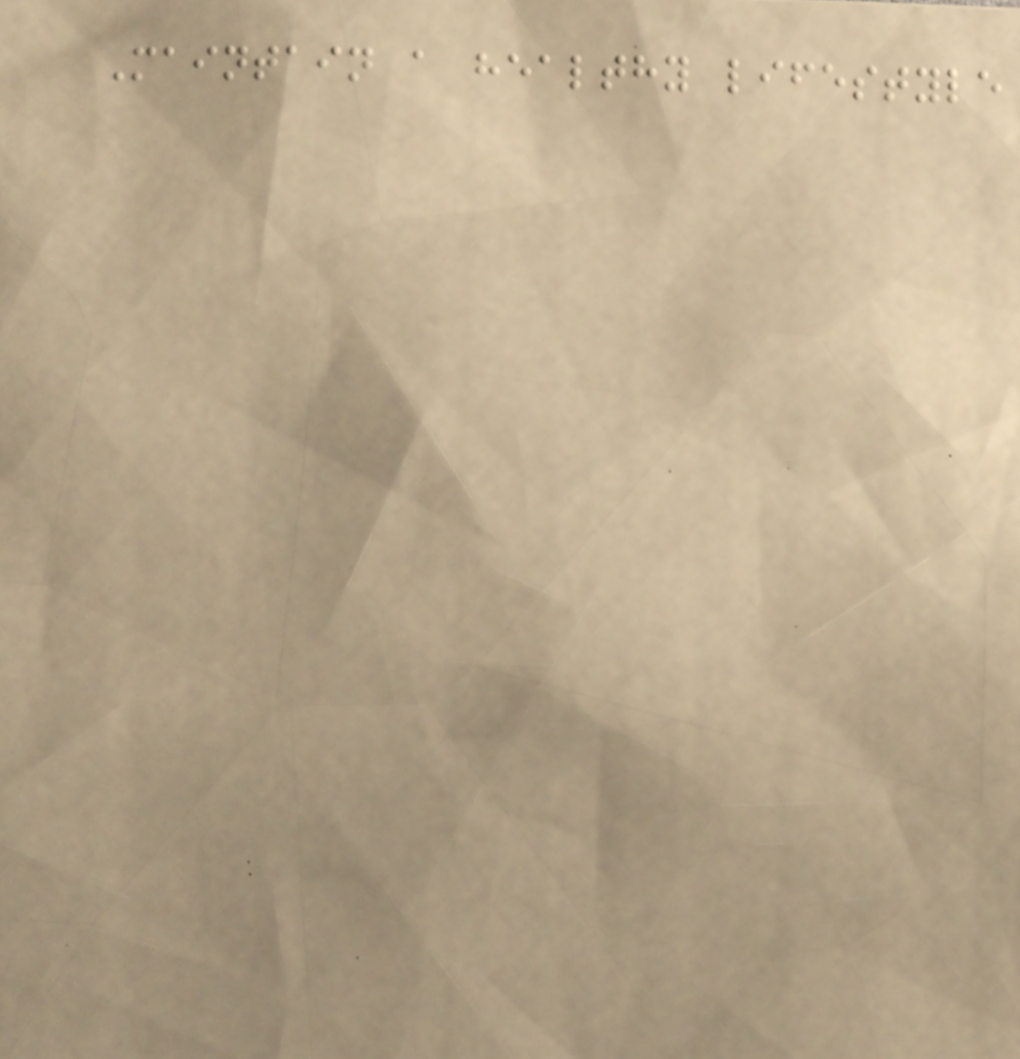Maintain a healthy lifestyle
